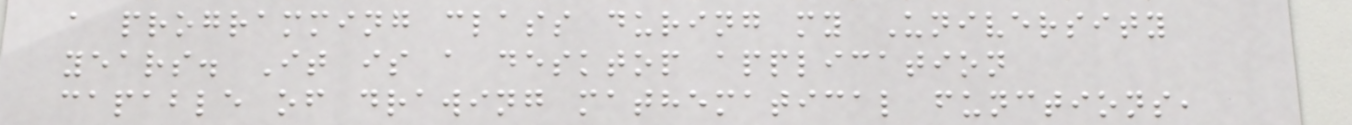a programming class during my University
years. It is a desktop application
capable of drawing mathematical functions,
